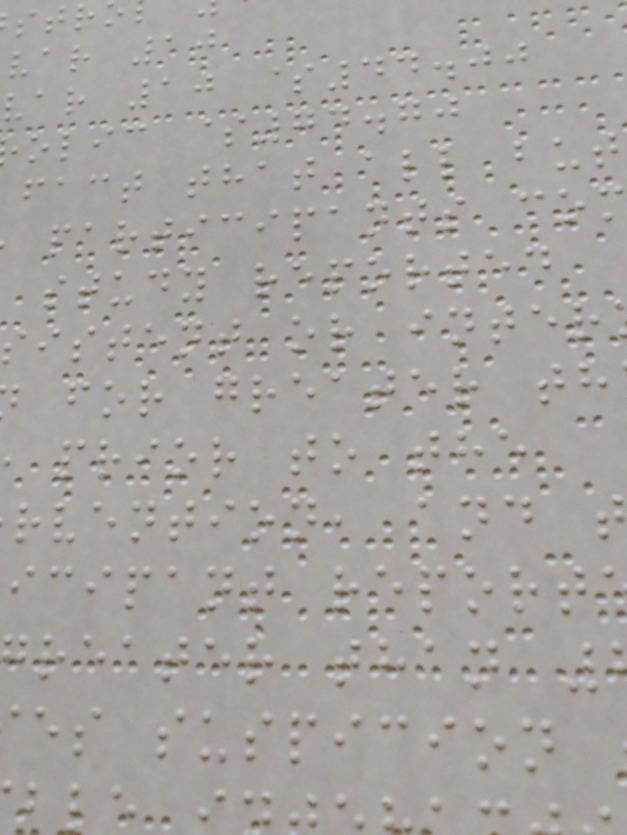var 10
var 10 $44.00
olic $74.70
fact that all but
participants co
study reported
sistent or inter
for greater th
prior to the
rvention, and
icipant report
reater than
es suspicion
